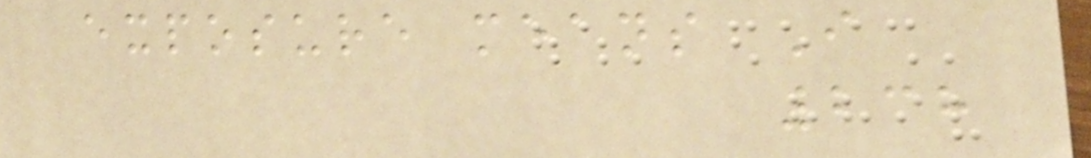exposure means I
238
